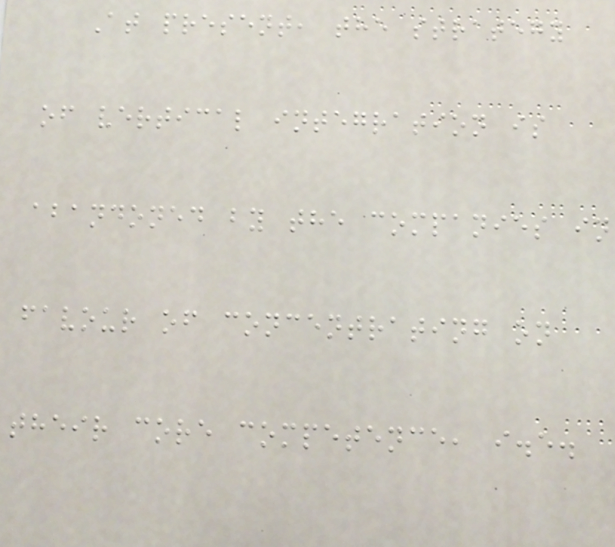At present, the strategy
of vertical integration is
abandoned by the companies in
favour of concentrating on
their core competence, i.e.
